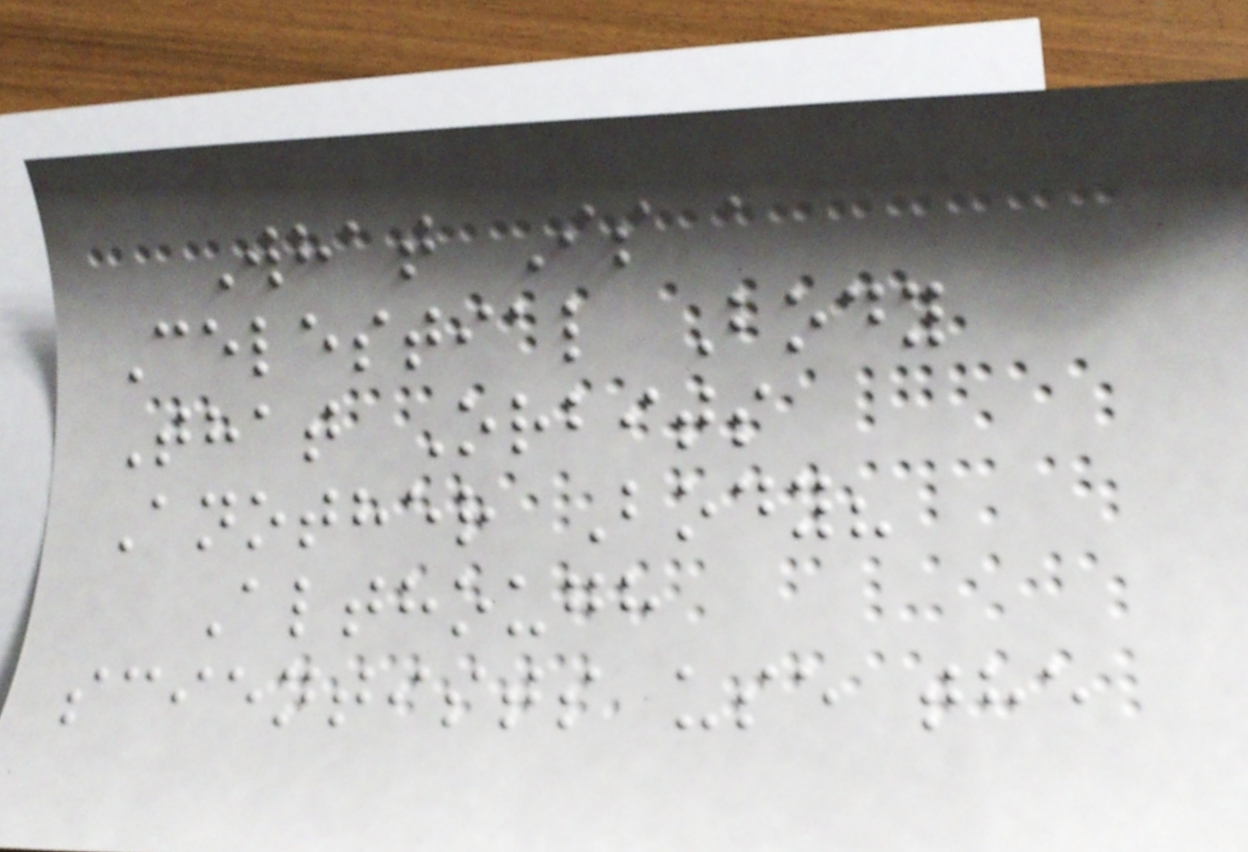What Is a
Celestial Body
That Orbits
Another Body?
Although
scientists use the
